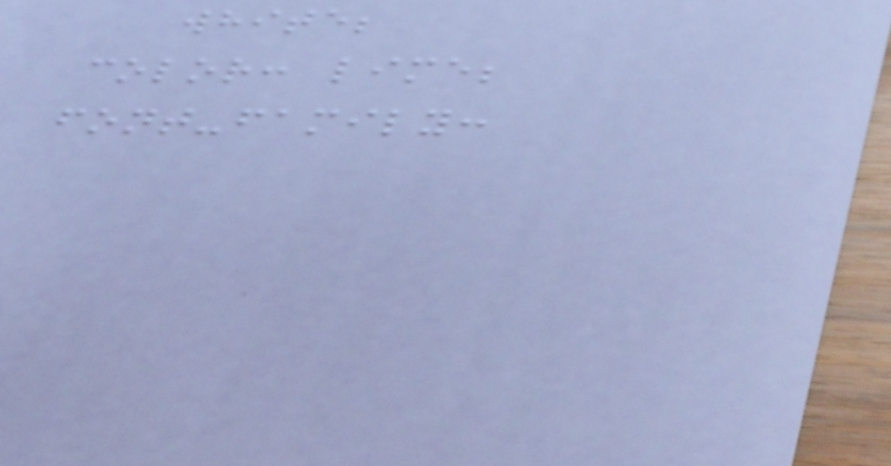white;
color: lime;
font-family:
